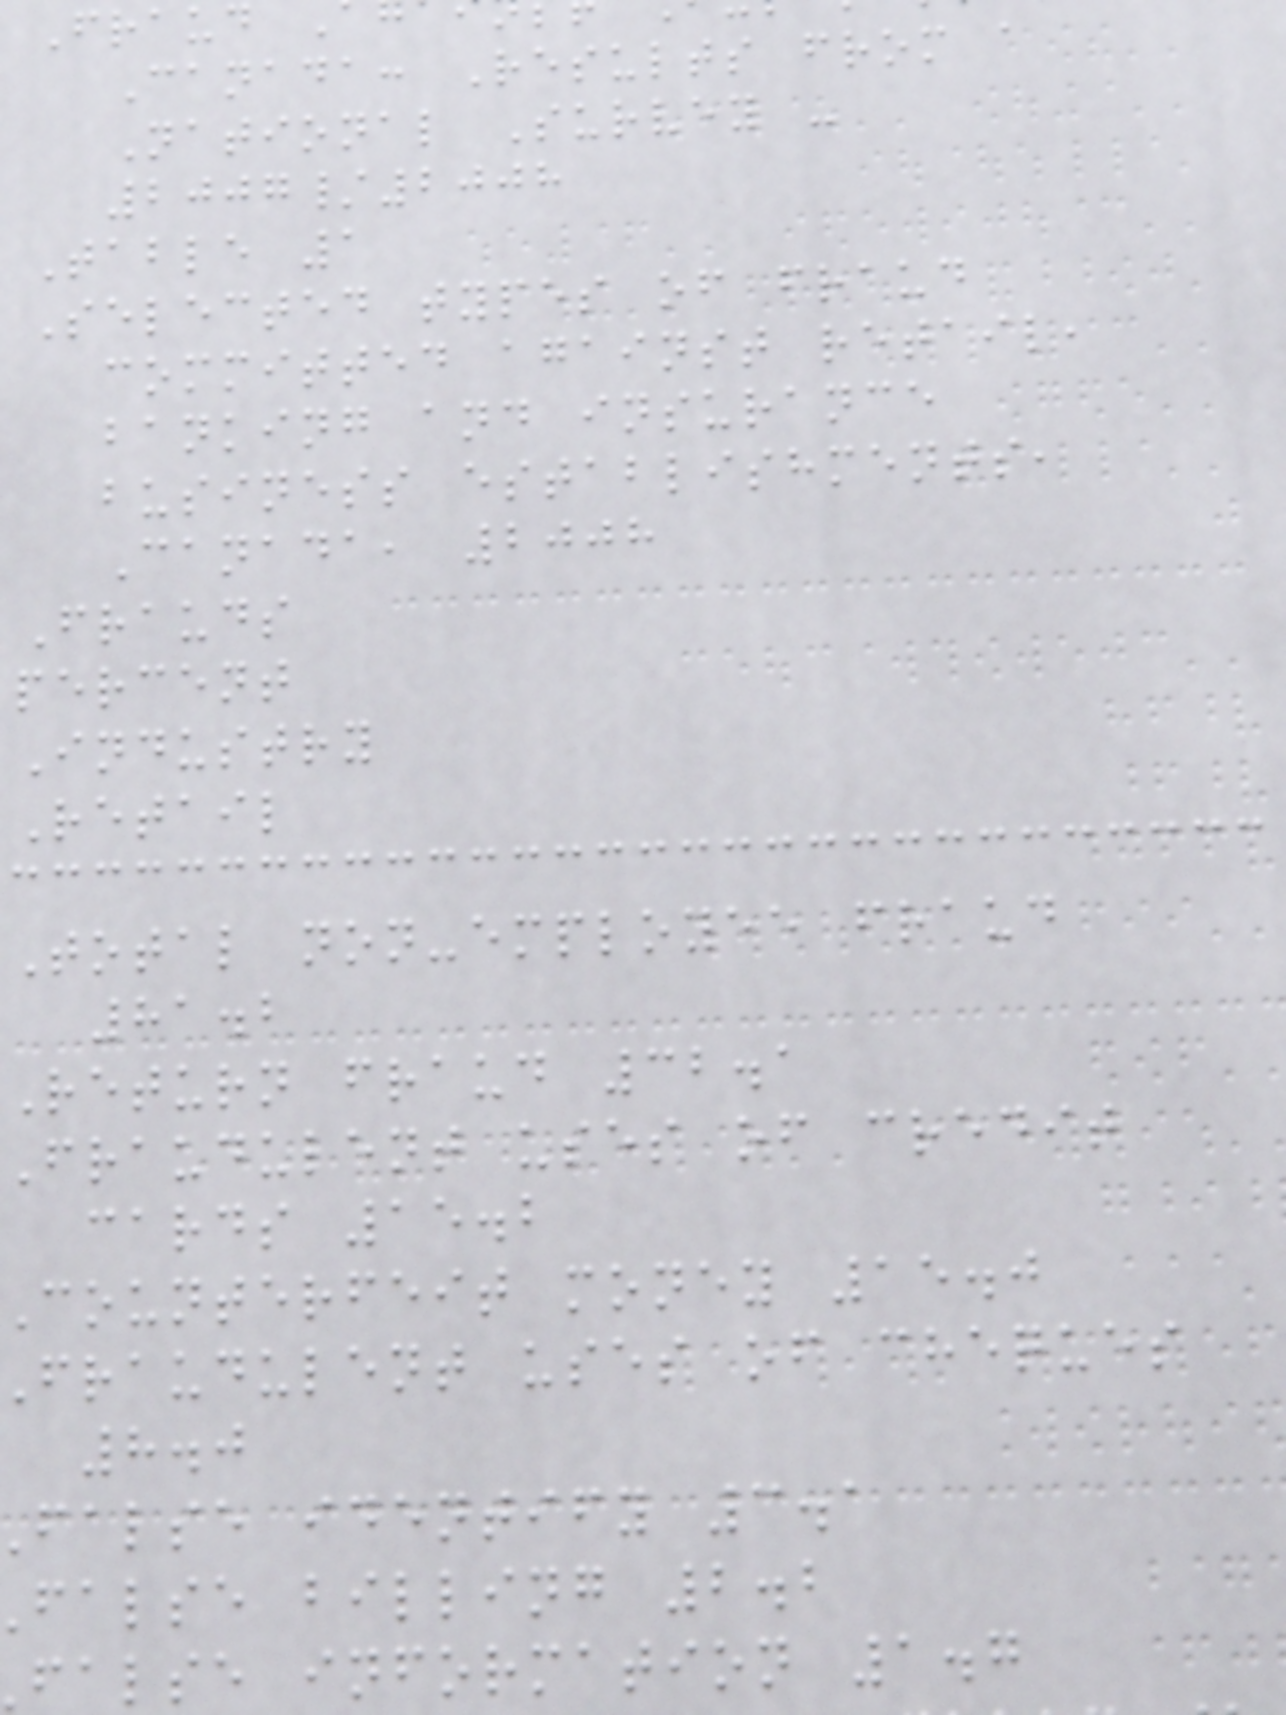Canada: Results from a
National Survey -
2007/2008
Table 1
Selected types of fraud
committed against retail,
banking and insurance
business establishments,
Canada, 2008
Frauds
percent
Industry
Retail
Total non-employee fraud
81.2
Return fraud 32.1
Fraudulent uses of credit
cards 15.2
counterfeit money 15.0
fraudulent uses of cheques
8.0
false identify 3.1
false billing 2.2
false information 1.7
